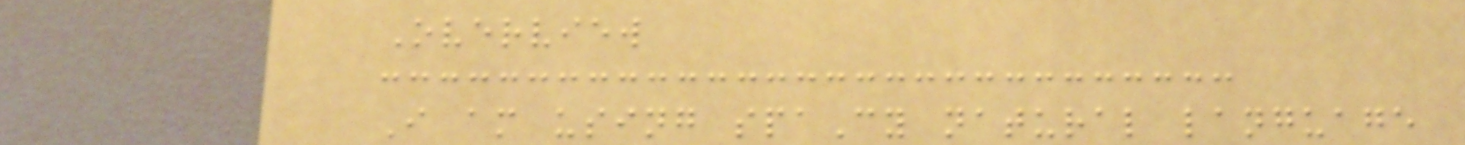Overview
I am using spaCy natural language
